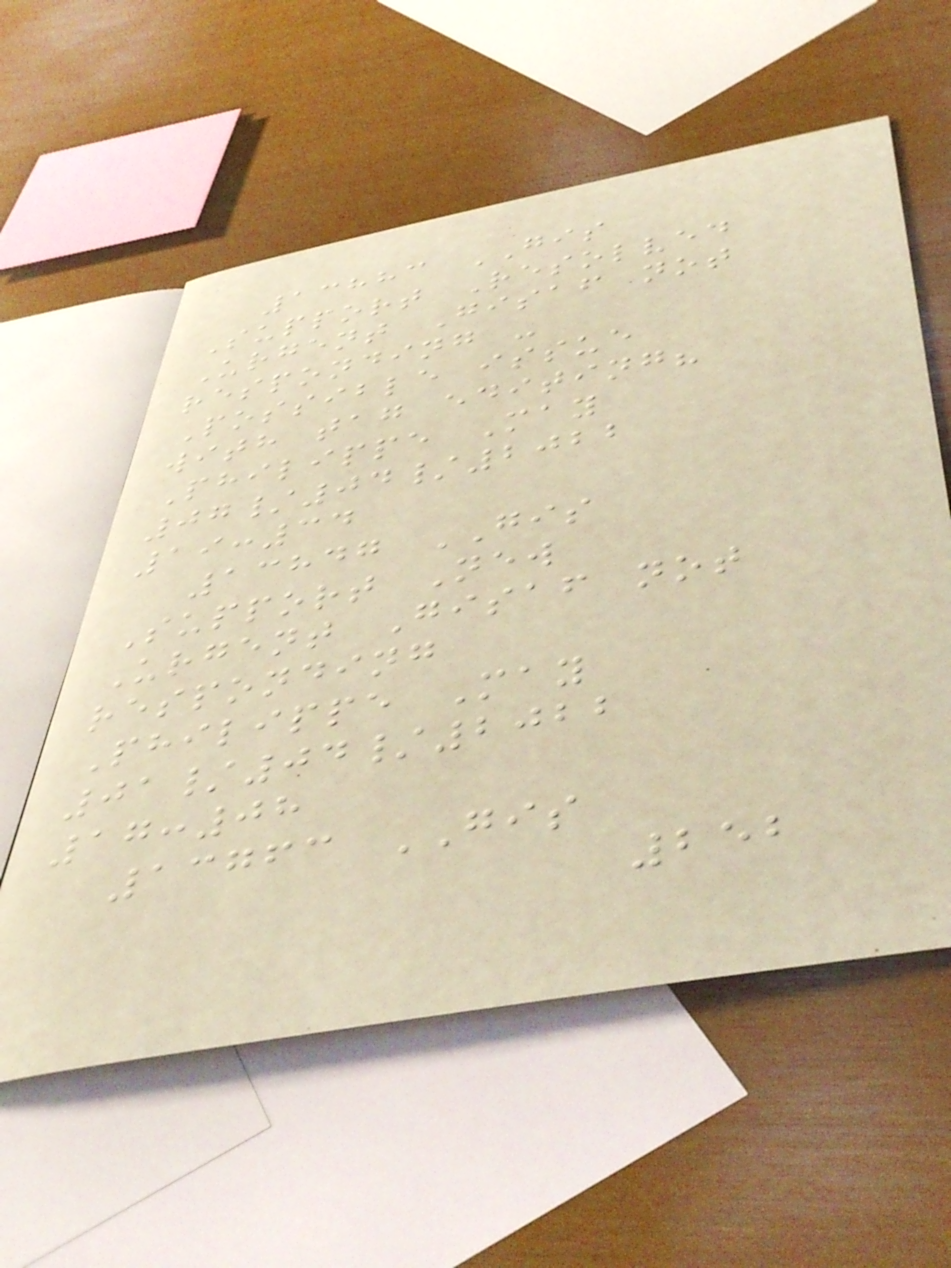13883 GIS
Support Resolved
Urgent Gisaf not
responding -
Possible issue
with tag editing?
Philippe May
07/04/2022
19:34
13847 GIS
Support New
Urgent Gisaf not
responding
Philippe May
01/04/2022
17:08
13763 GIS
252
